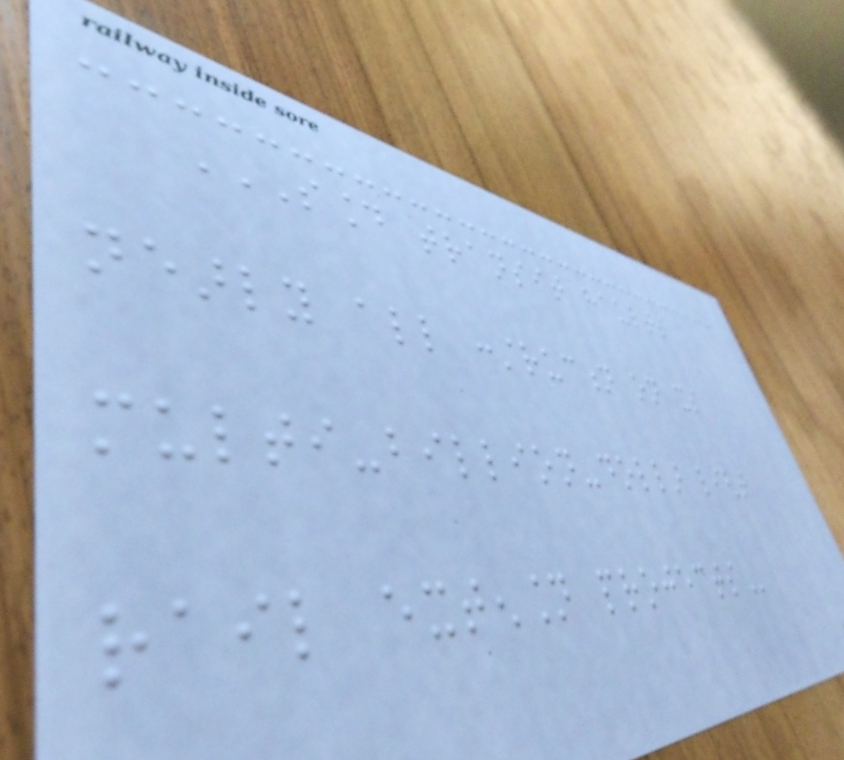SOUND TRANSIT HAULTS
NEARLY ALL CONSTRUCTION ON ITS
MULTI-BILLION-DOLLAR LIGHT
RAIL EXTENSION PROJECTS
